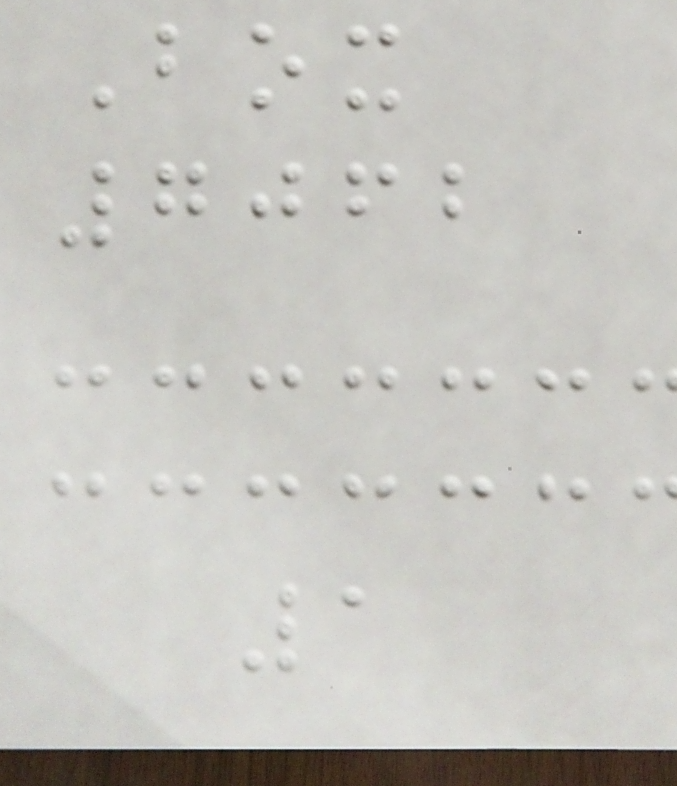Box
7062
1
